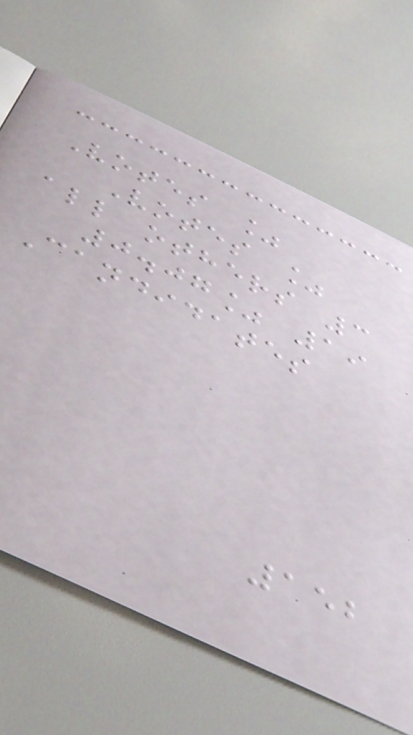Votes %
Votes %
all others 3
0.07% 19
Candidates
152
